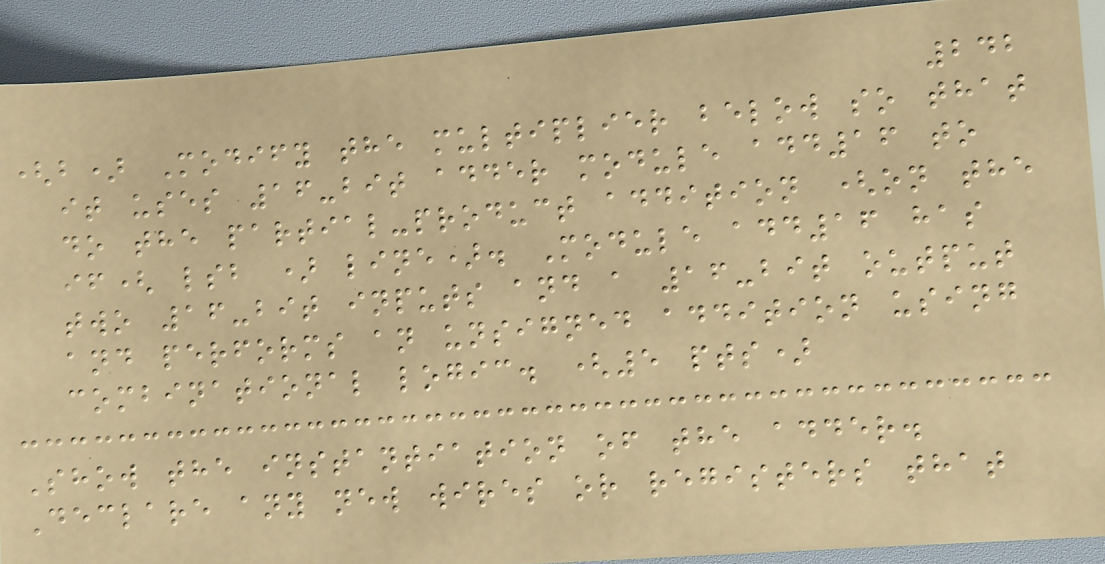242
(b) Modify the multiplier below so that
it uses 16-bit adder module add16 to
do the partial-product addition (on the
if( lsb ) line). Module add16 has
two 16-bit inputs and a 16-bit output
and performs an unsigned addition using
combinational logic. (5 pts)
Show the instantiation of the adder.
Declare any new wires or registers that
